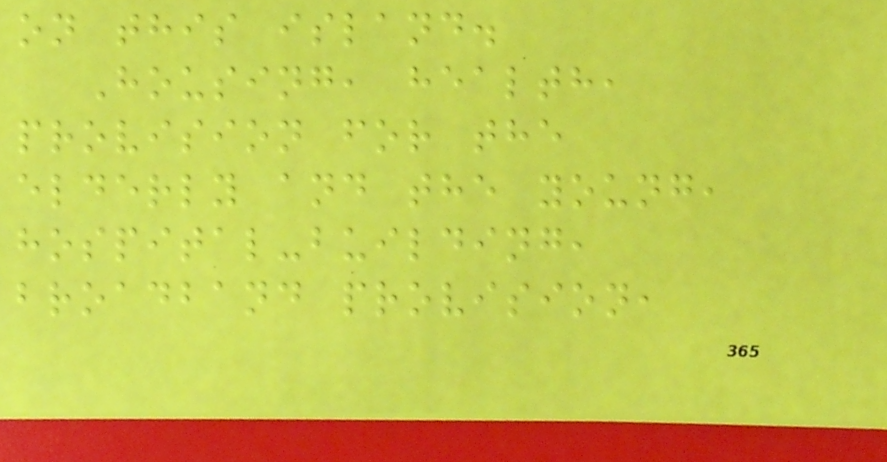on this island.
Housing, health,
provision for the
elderly and the young,
hospital-building,
broadband provision,
